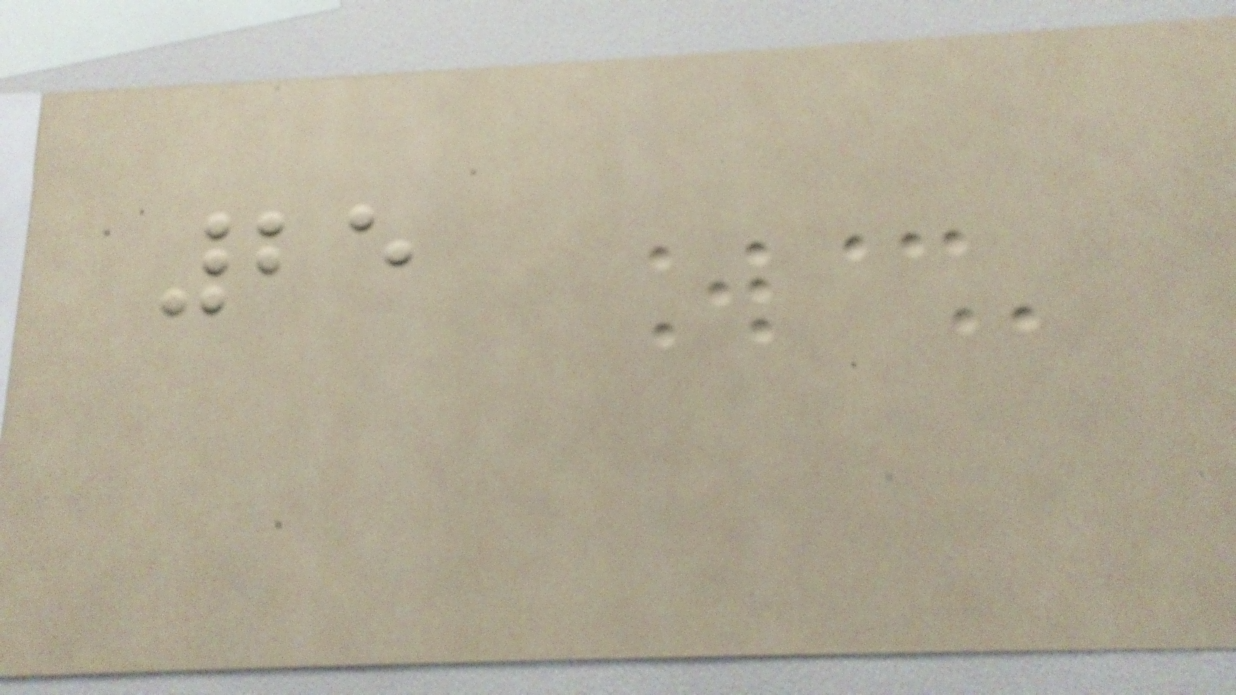25
